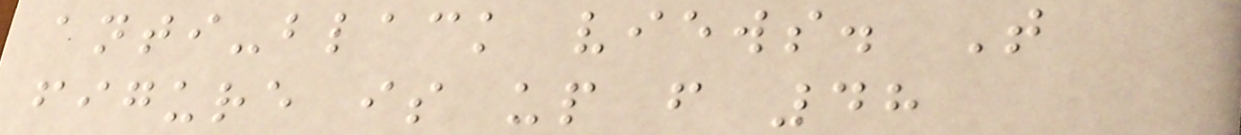anti-black views. That
figure is up from 48
